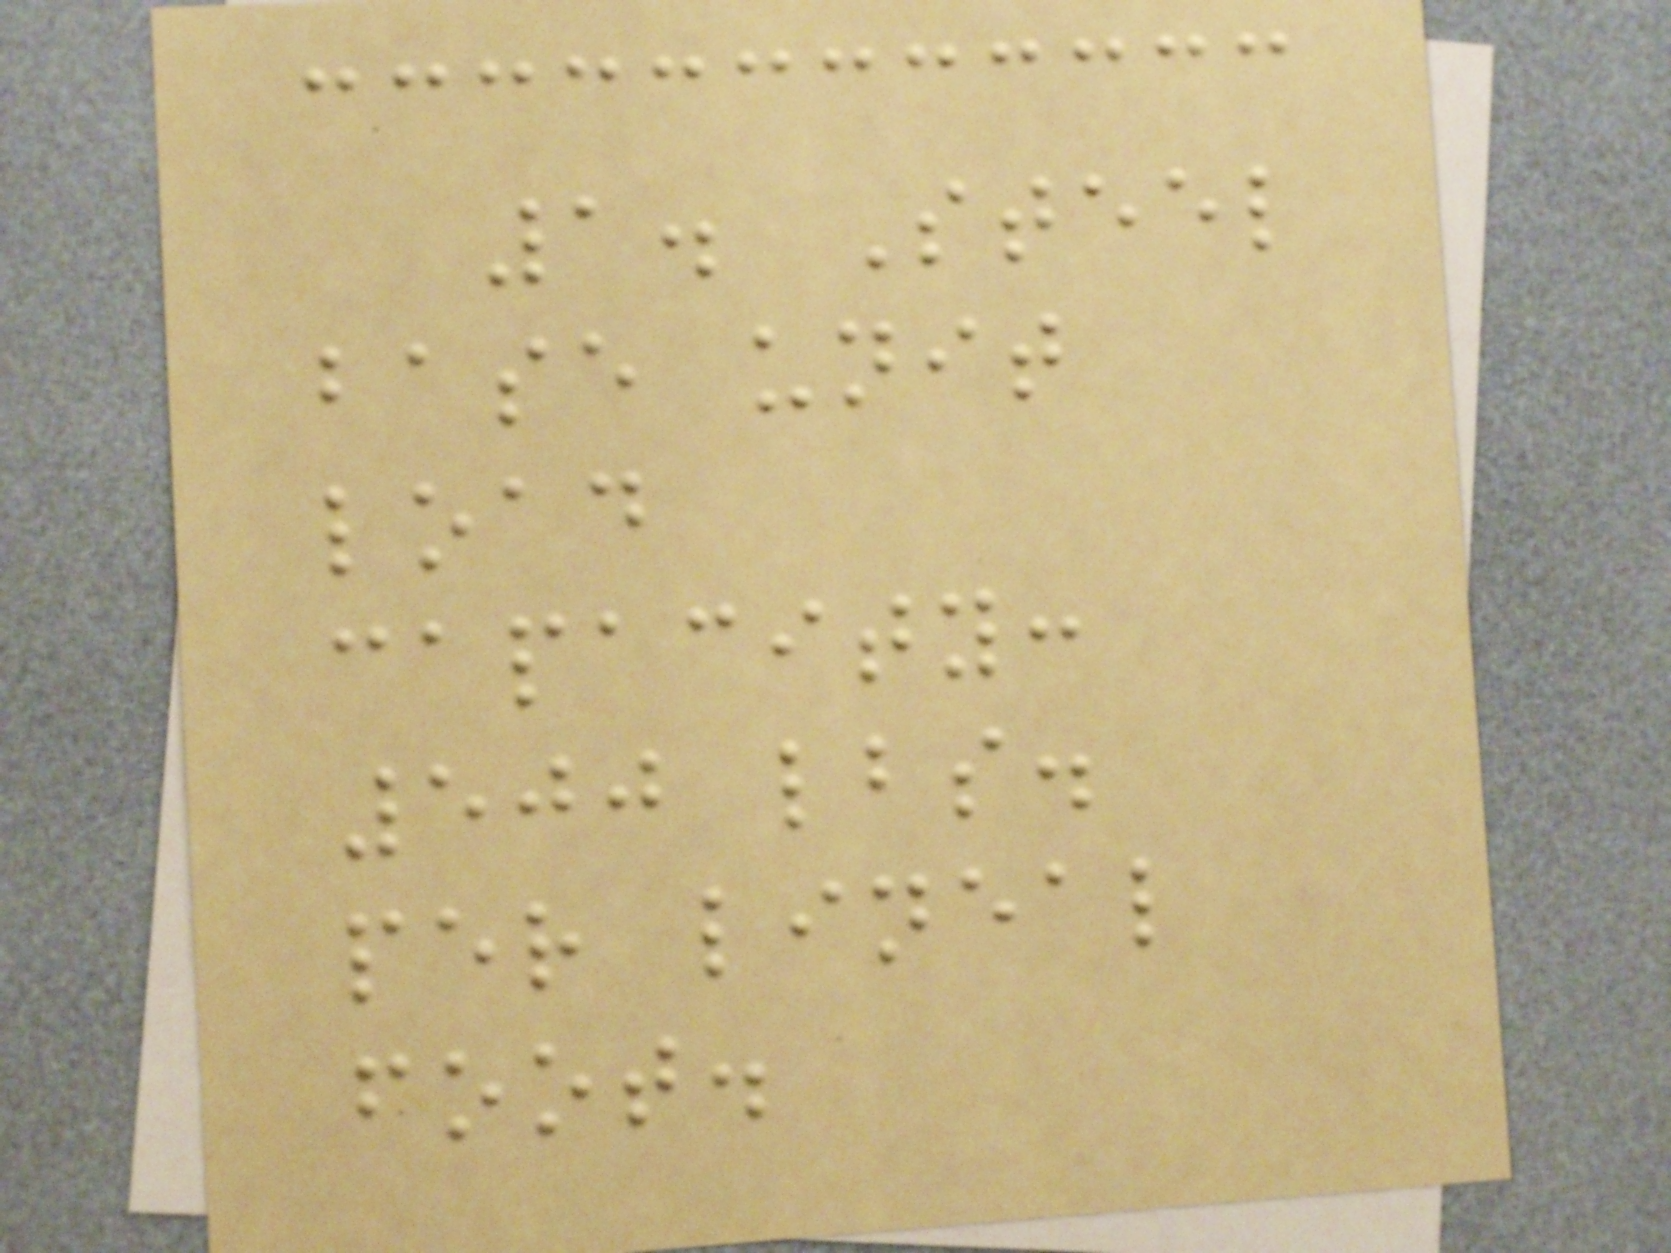1. Steel
base unit
load
capacity:
500 lbs.
per lineal
foot.
